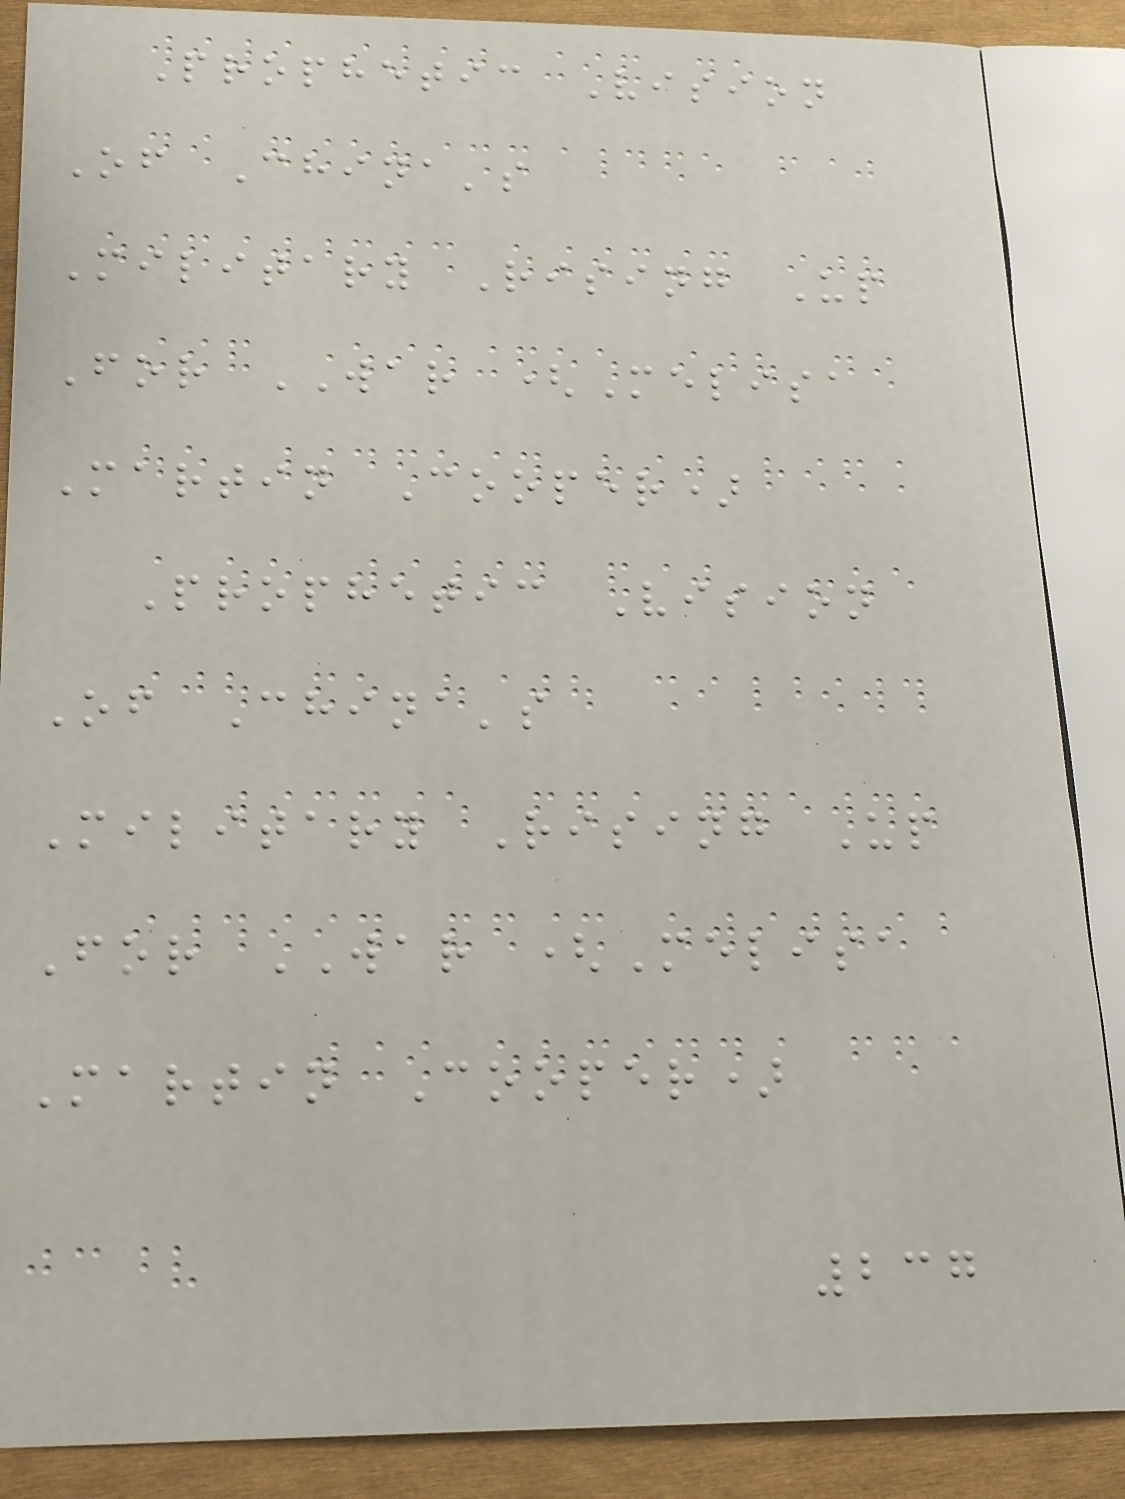Prophetic Vision
Of China's
Military Rising Up
For WAR (Melisa
Martin Cooper)
Prophetic Vision
Of China's
Military Rising Up
For WAR (Melisa
Martin Cooper)
237
